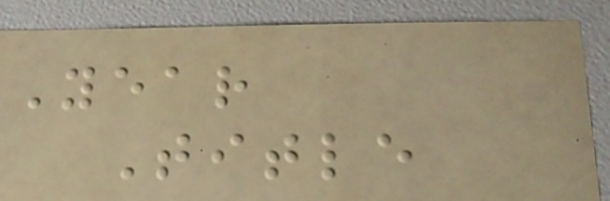Year
Title
